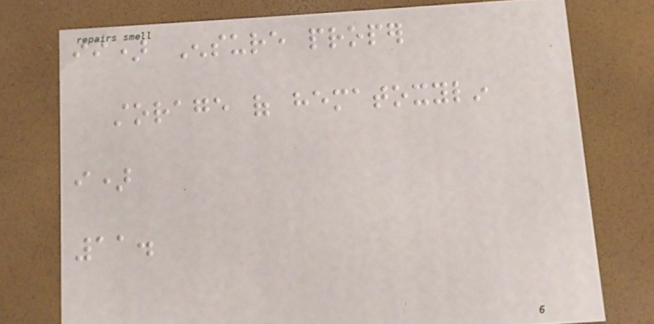ii) Ensure proper
storage of hematoxylin
i)
11.
